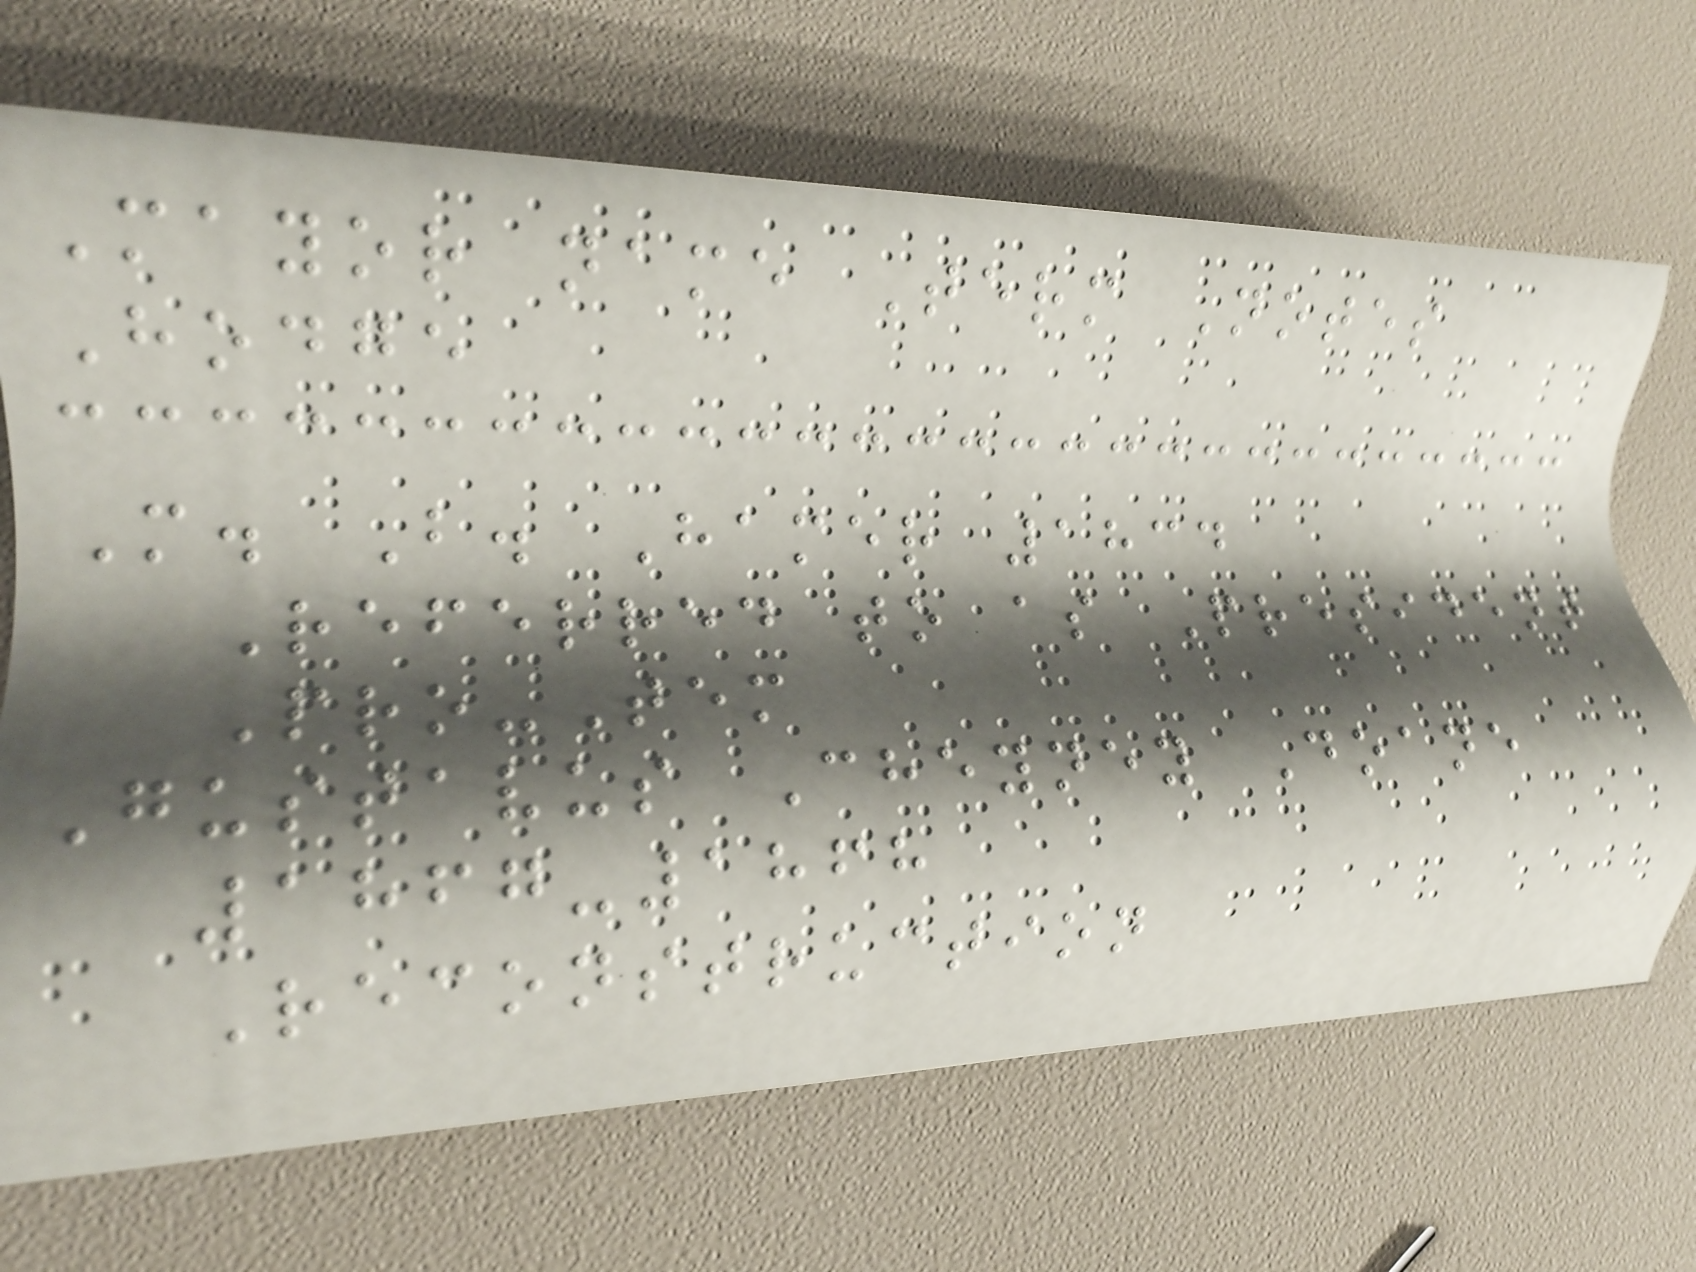Mayor name Term Notes
Hodge
M. B. Hamer 1834
Referred to as President
Pro-Tem
Gustavus Cheyney Doane
1867-1868
Reconstruction
